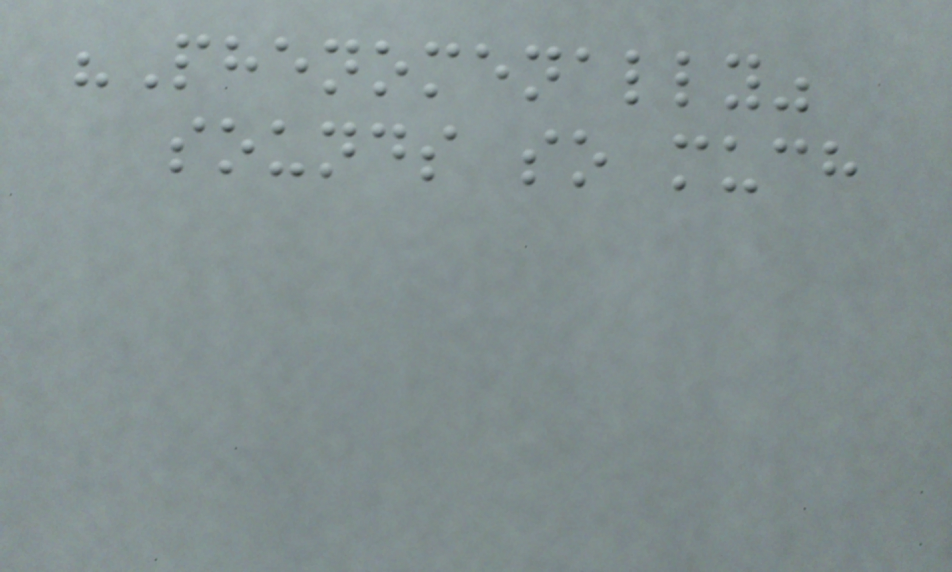"Phenomenally"
sounds so much
